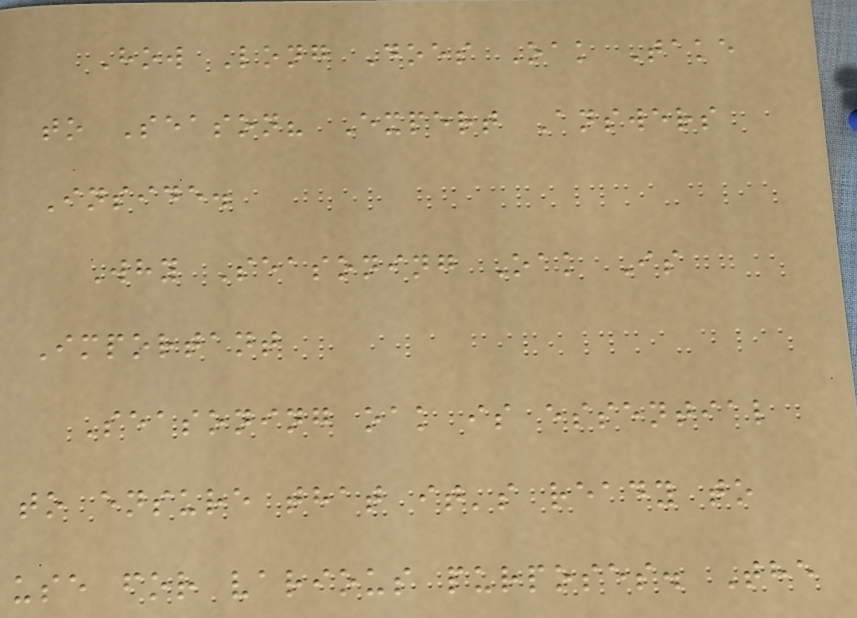How Long Does Oak Take
to Season? Expert Answers
Inside.
Why Seasoning Oak Is
Important
Seasoning oak is essential
to ensure that it's ready to
use for various purposes. The
